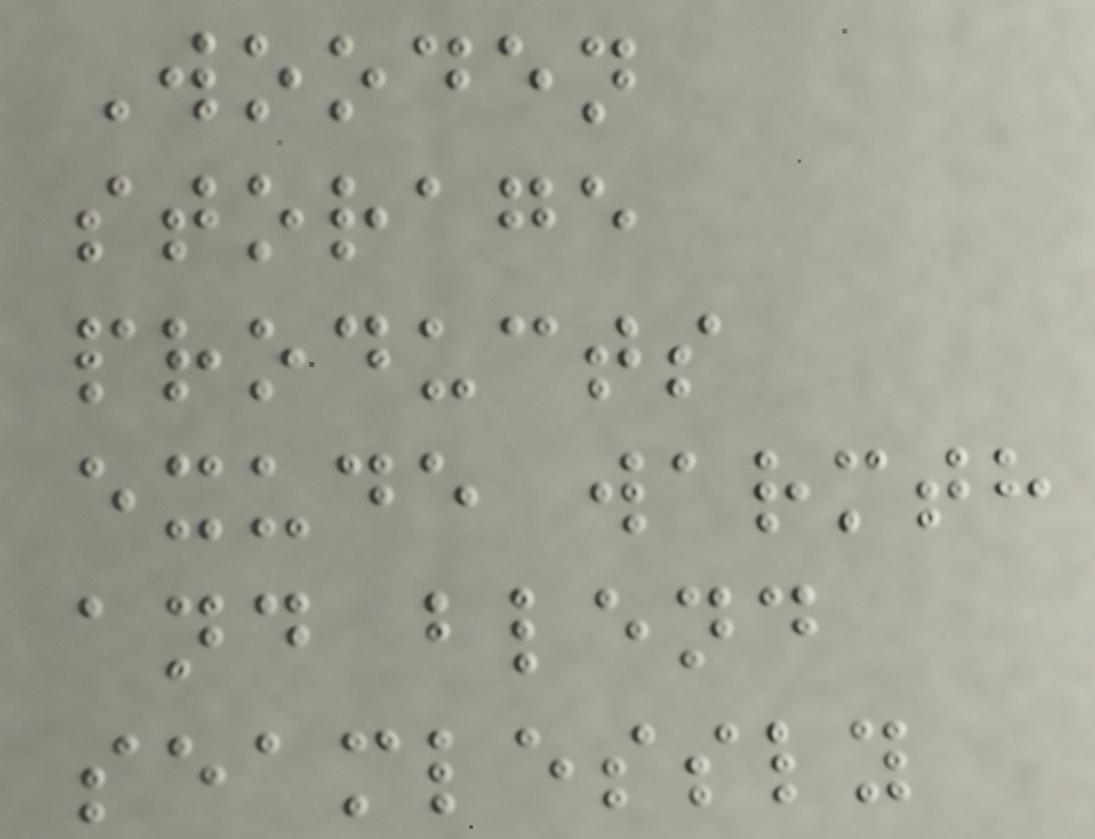Wooden
storage
products
exude warmth
and blend
seamlessly
